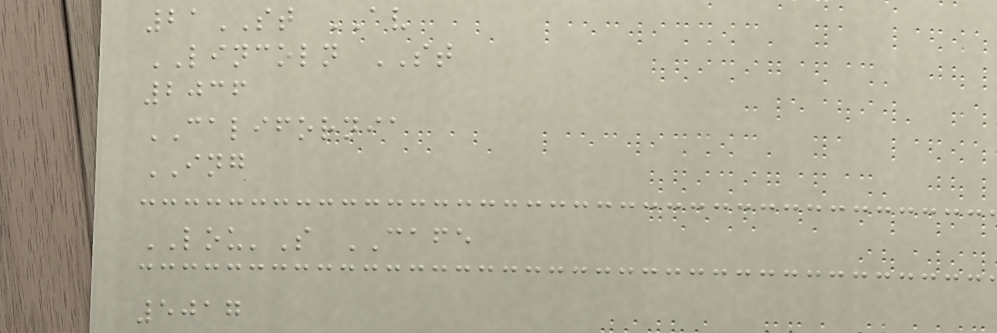21ST AV
LINCOLN ST
2036
CALIFORNIA
ING
LOU'S CAFE
5017
